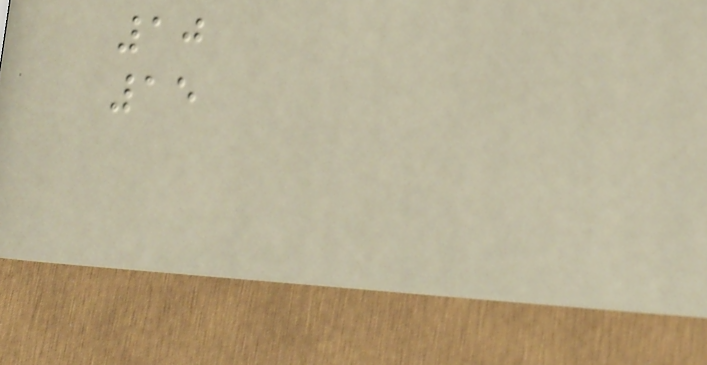10
15
